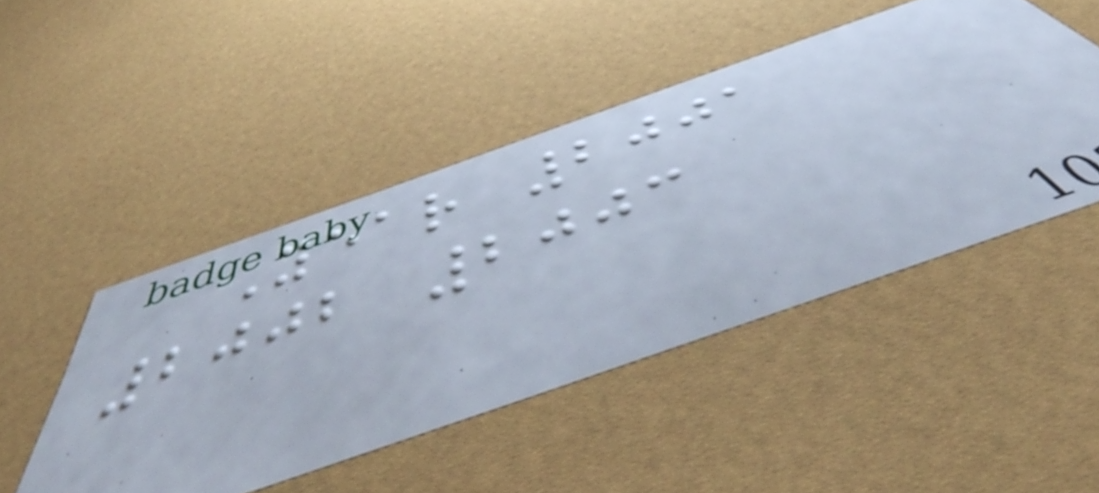Year 2001
2002 2003
